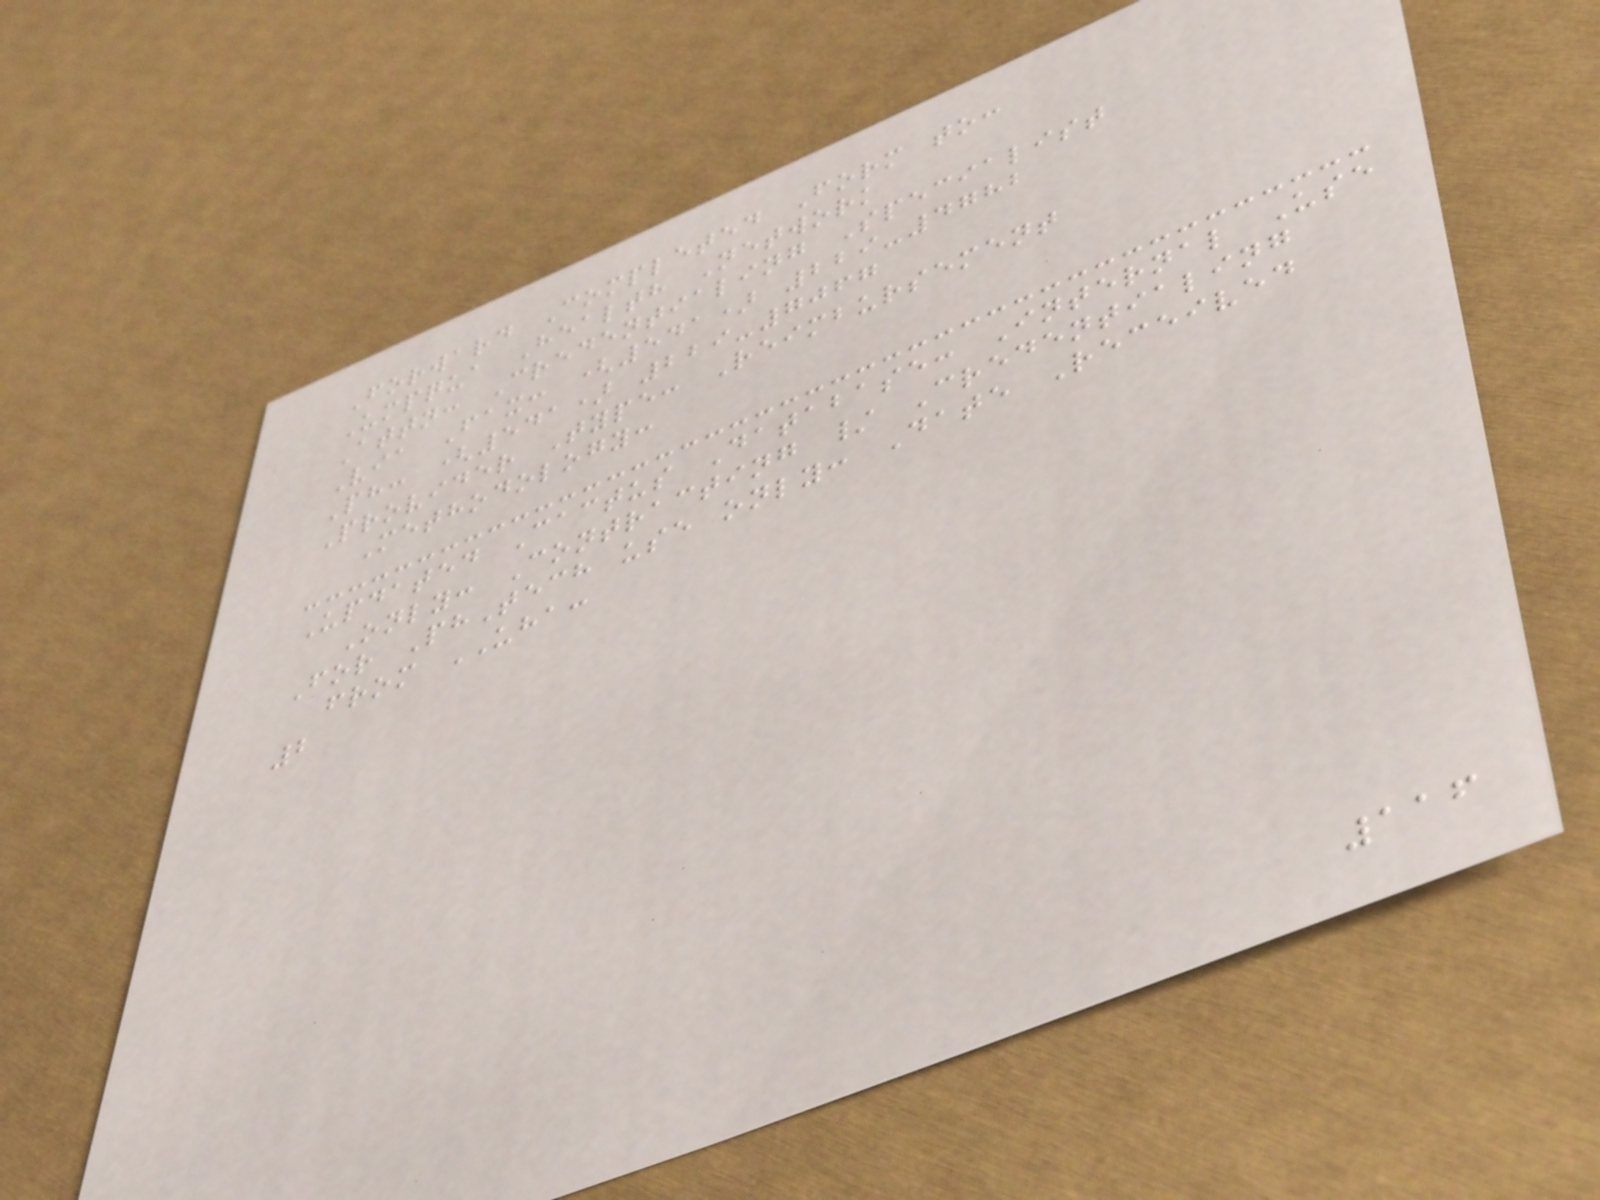Forward Completed Form to:
Umpqua Health Network
Attn: Credentialing Specialist
Via Fax: (541) 229-4782
Ph: (541) 229-7067
Provider Type: Reimbursement
Methodology:
Updated Cactus Database: Internal Use
Only: Contracting / Credentialing
For PhTech use only: Date Received
from UHA:
2
116
